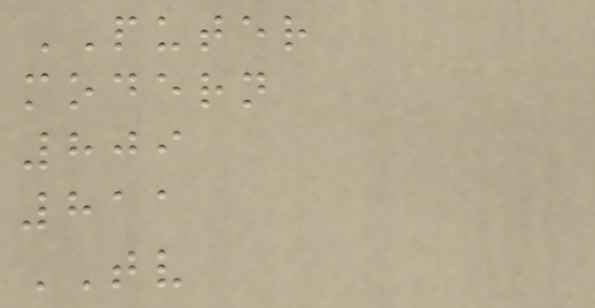PUTER
modern
809
811
TV
